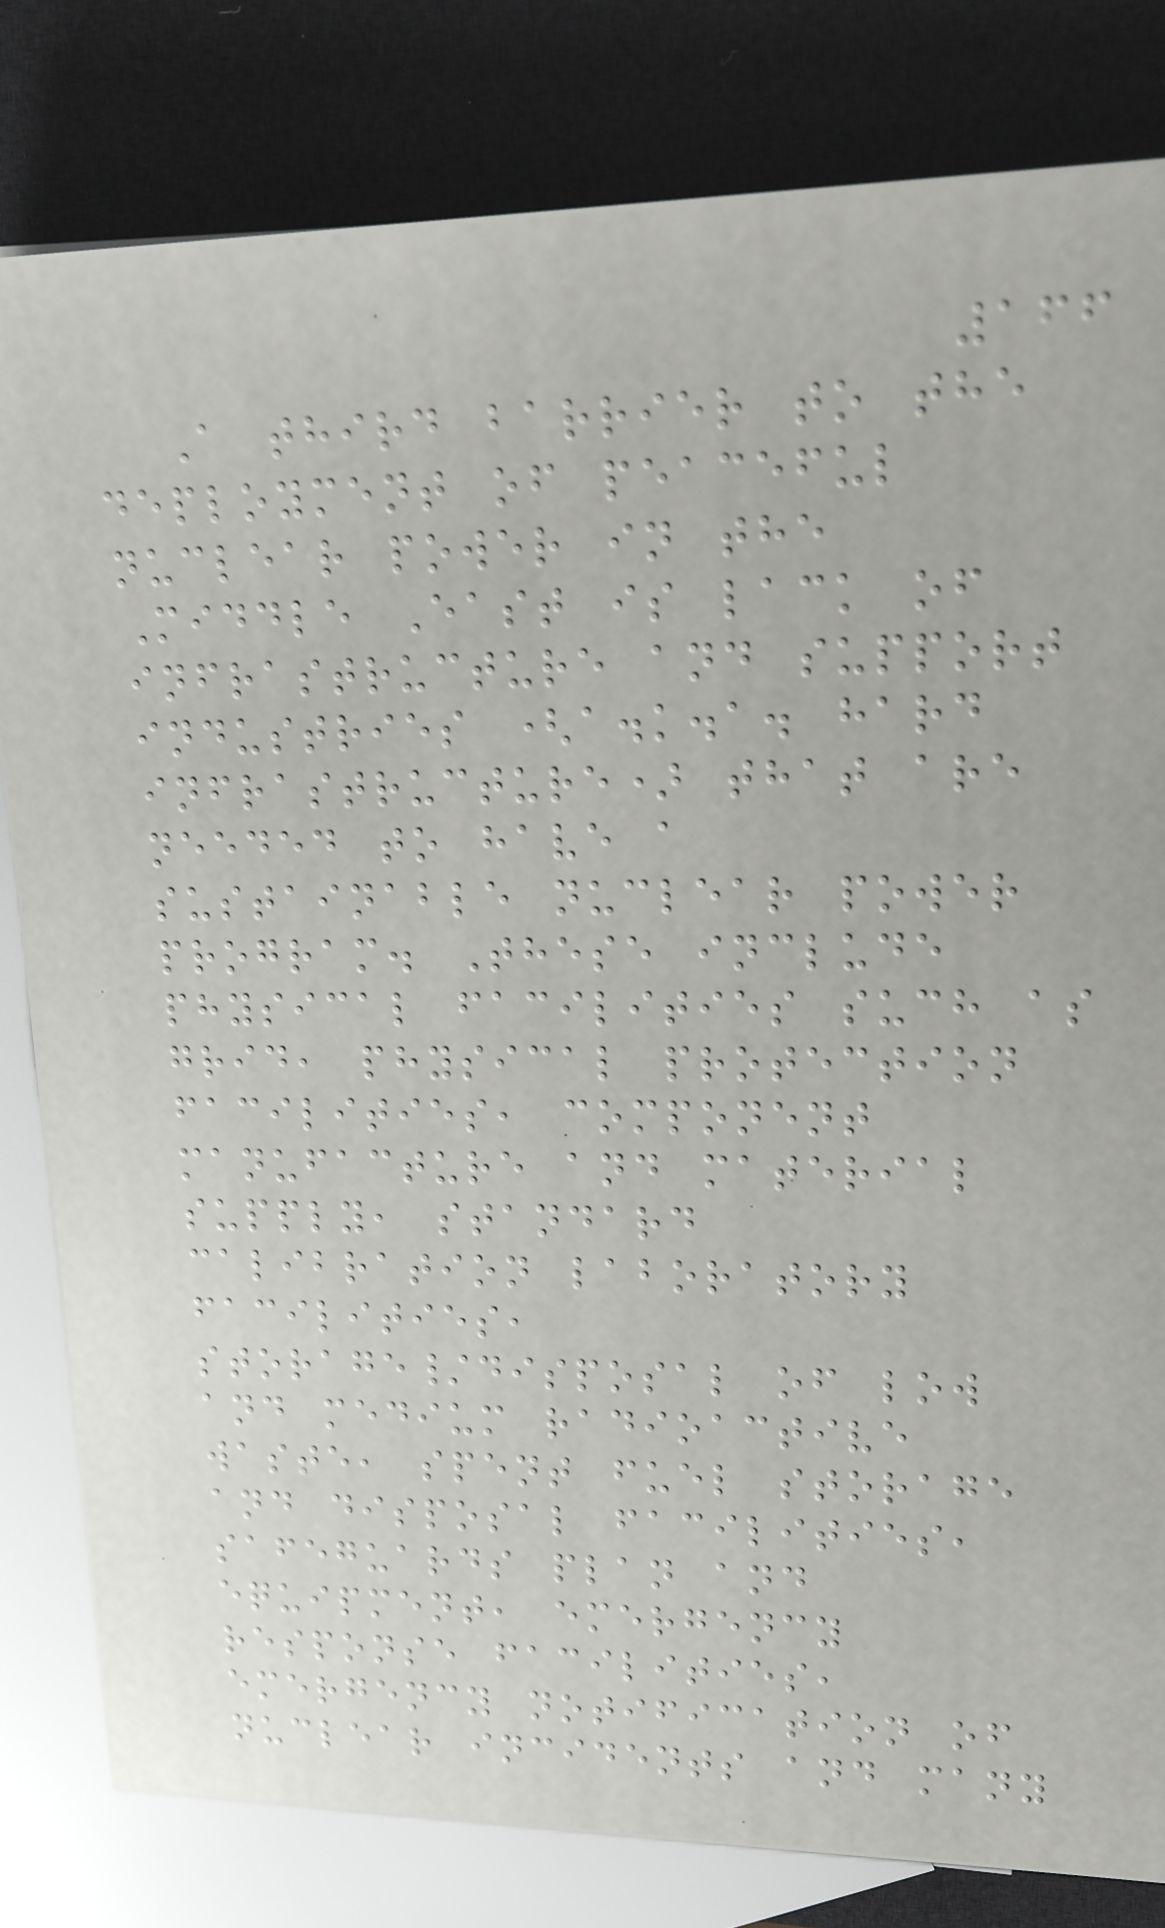166
A third barrier to the
deployment of peaceful
nuclear power in the
Middle East is lack of
infrastructure and support
industries (a.k.a. hard
infrastructure) that are
needed to have a
sustainable nuclear power
program. These include
physical facilities such as
grid, physical protection
facilities, component
manufacture and material
supply, standard
calibration laboratory
facilities,
storage/disposal of low
and medium radioactive
waste, spent fuel storage
and disposal facilities,
safeguards plan and
equipment, emergency
response facilities,
emergency notification of
nuclear incidents and many
